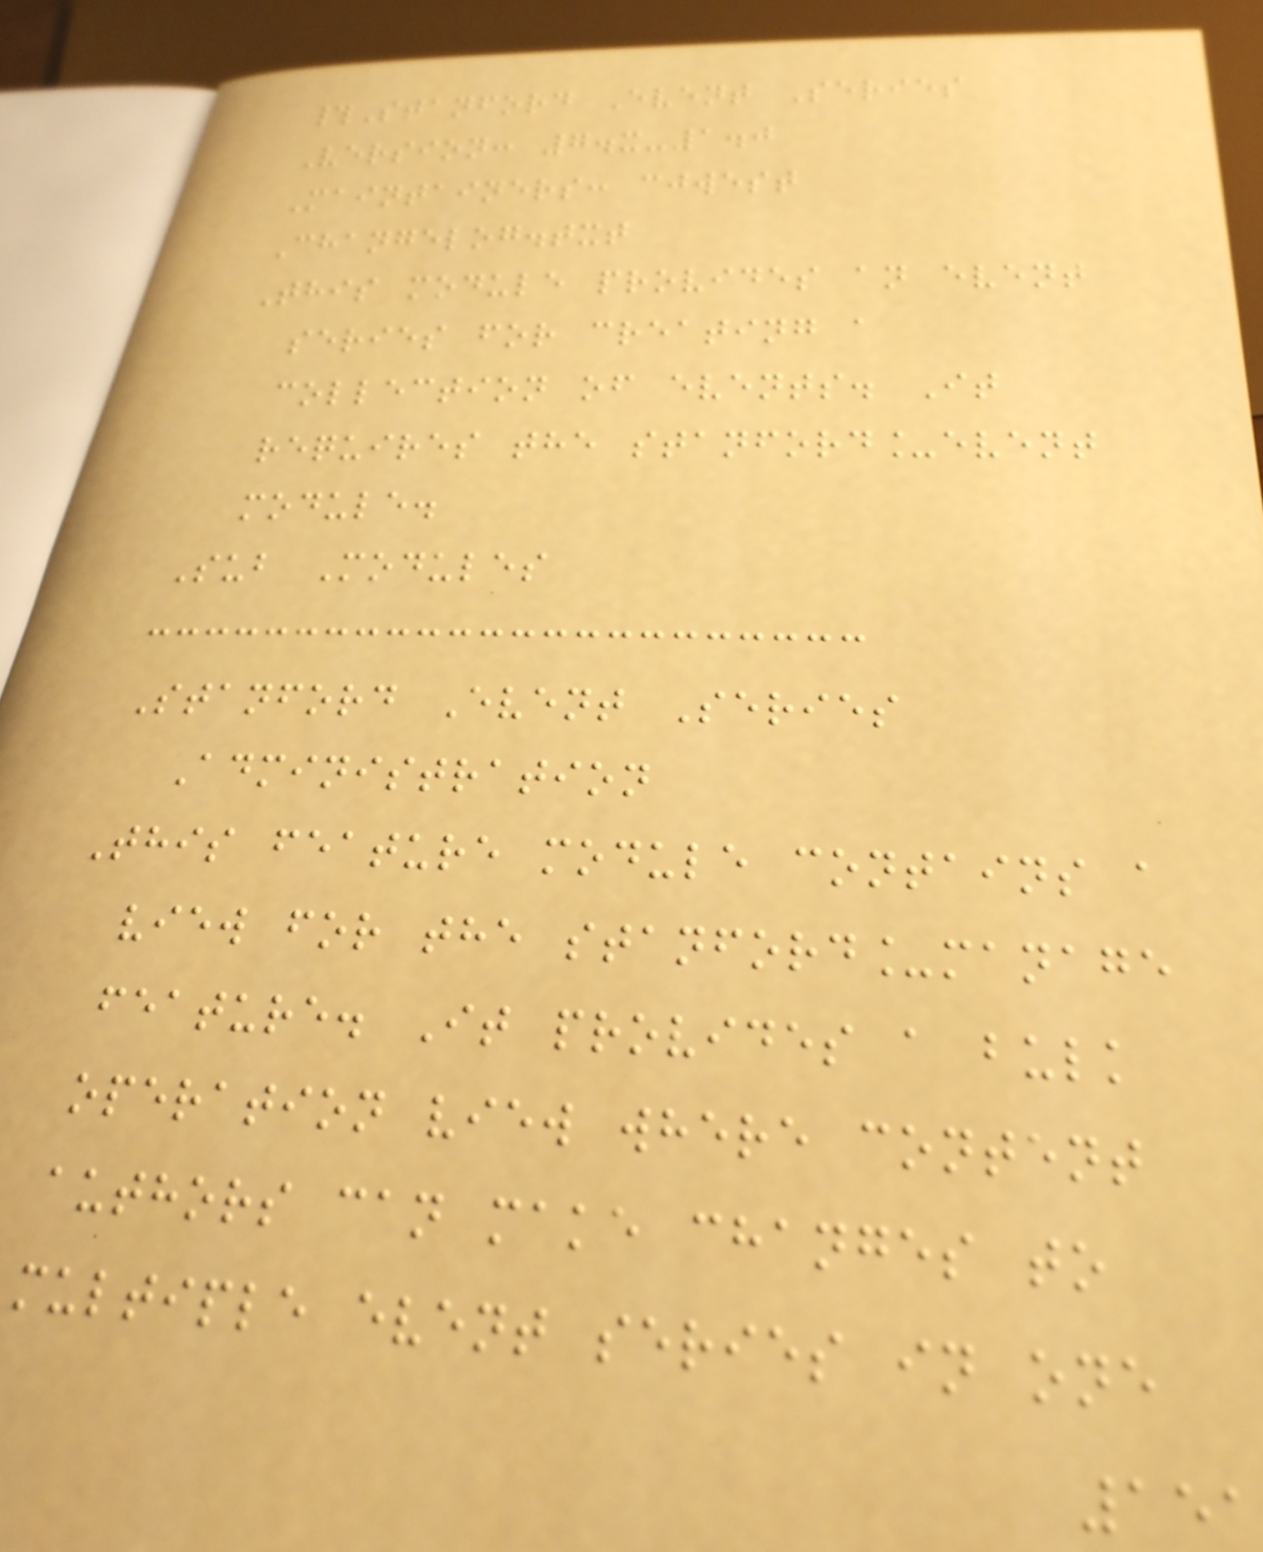#Stanford Event Series
Version: 7.x-1.0
Maintainers: cjwest
Changelog.txt
This module provides an event
series for creating a
collection of events. It
requires the stanford_event
module.
Sub Modules
Stanford Event Series
Administration
This feature module contains a
view for the stanford_manage
feature. It provides a bulk
operation view where content
authors can make changes to
multiple event series in one
151
